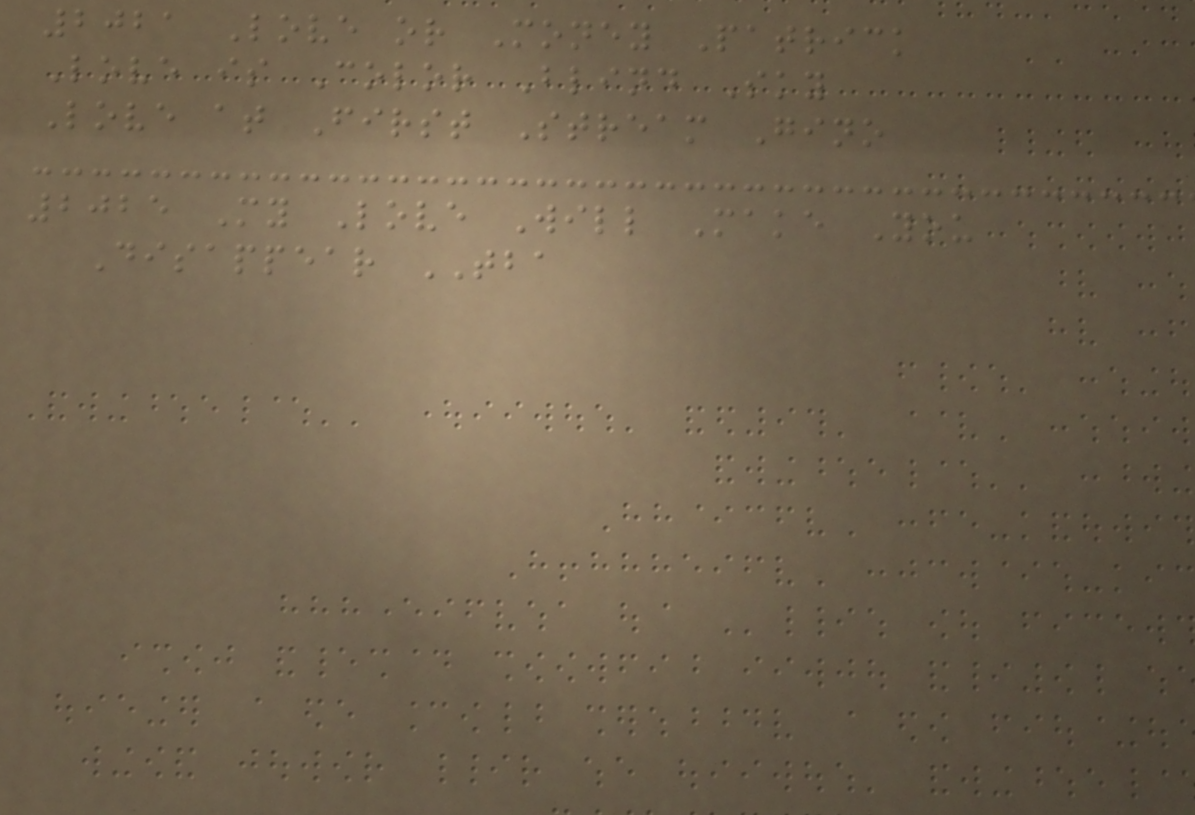2021 Love or Money Patrick
Love is Color Blind Sky
Love at First Stream Gino
2025 My Love Will Make You
Disappear TBA
